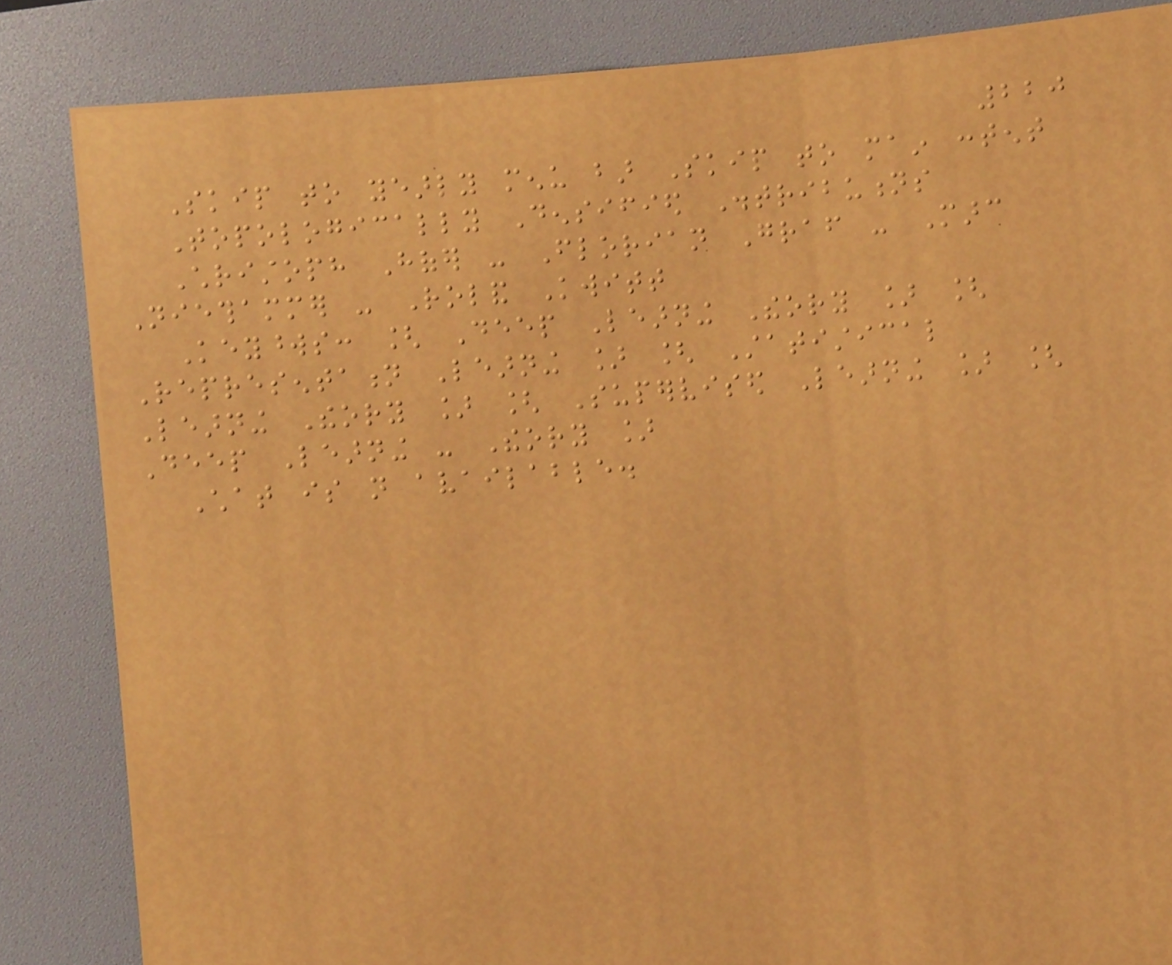220
Skip to yearly menu bar Skip to main content
Topologically Densified Distributions
Christoph Hofer - Florian Graf - Marc
Niethammer - Roland Kwitt
Keywords: [ Deep Learning Theory ] [
Representation Learning ] [ Statistical
Learning Theory ] [ Supervised Learning ] [
Deep Learning - Theory ]
Chat is not available.
